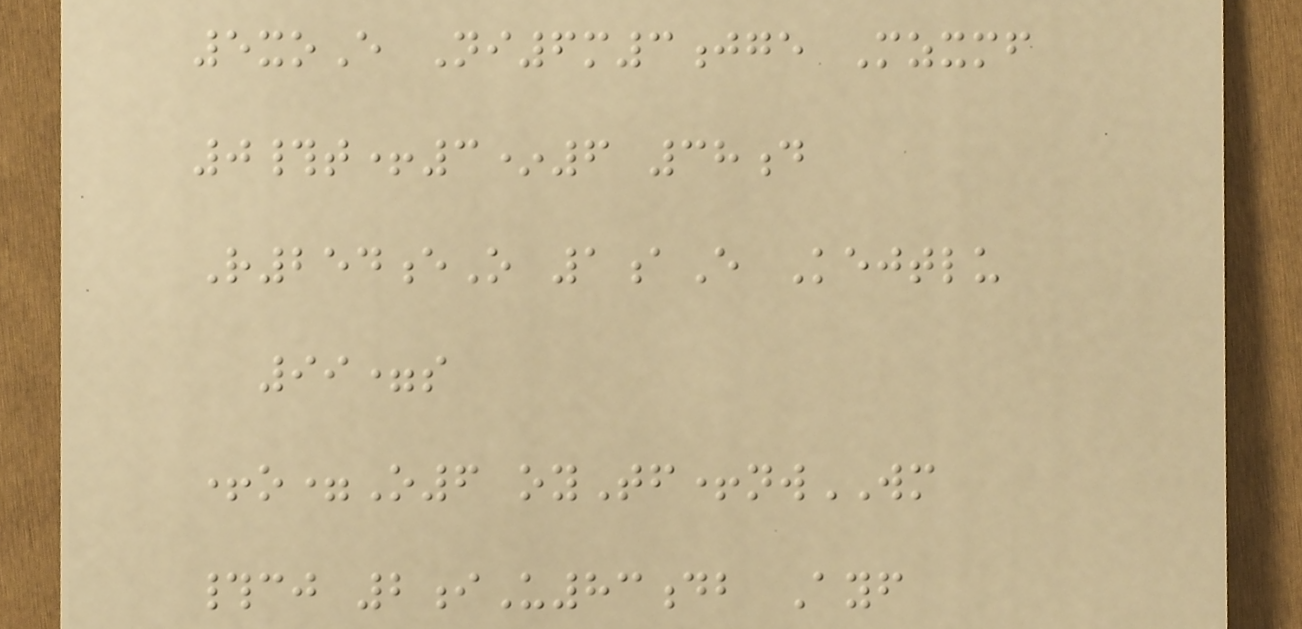5xoE Ni6m3jge Mzxmf
0#t+3*6 38d
R254eO 1aE Kejtlu
99=s
+o=O6 oyTf+nwWM
#cj 2iU83db Ayf
